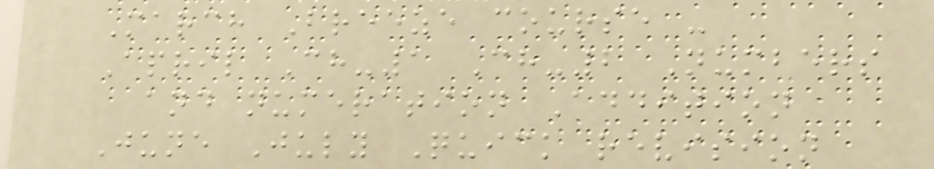March Breeze course -
April Ch-1 Ch-2 Numbers
and numeration Addition
June July Quick revision
